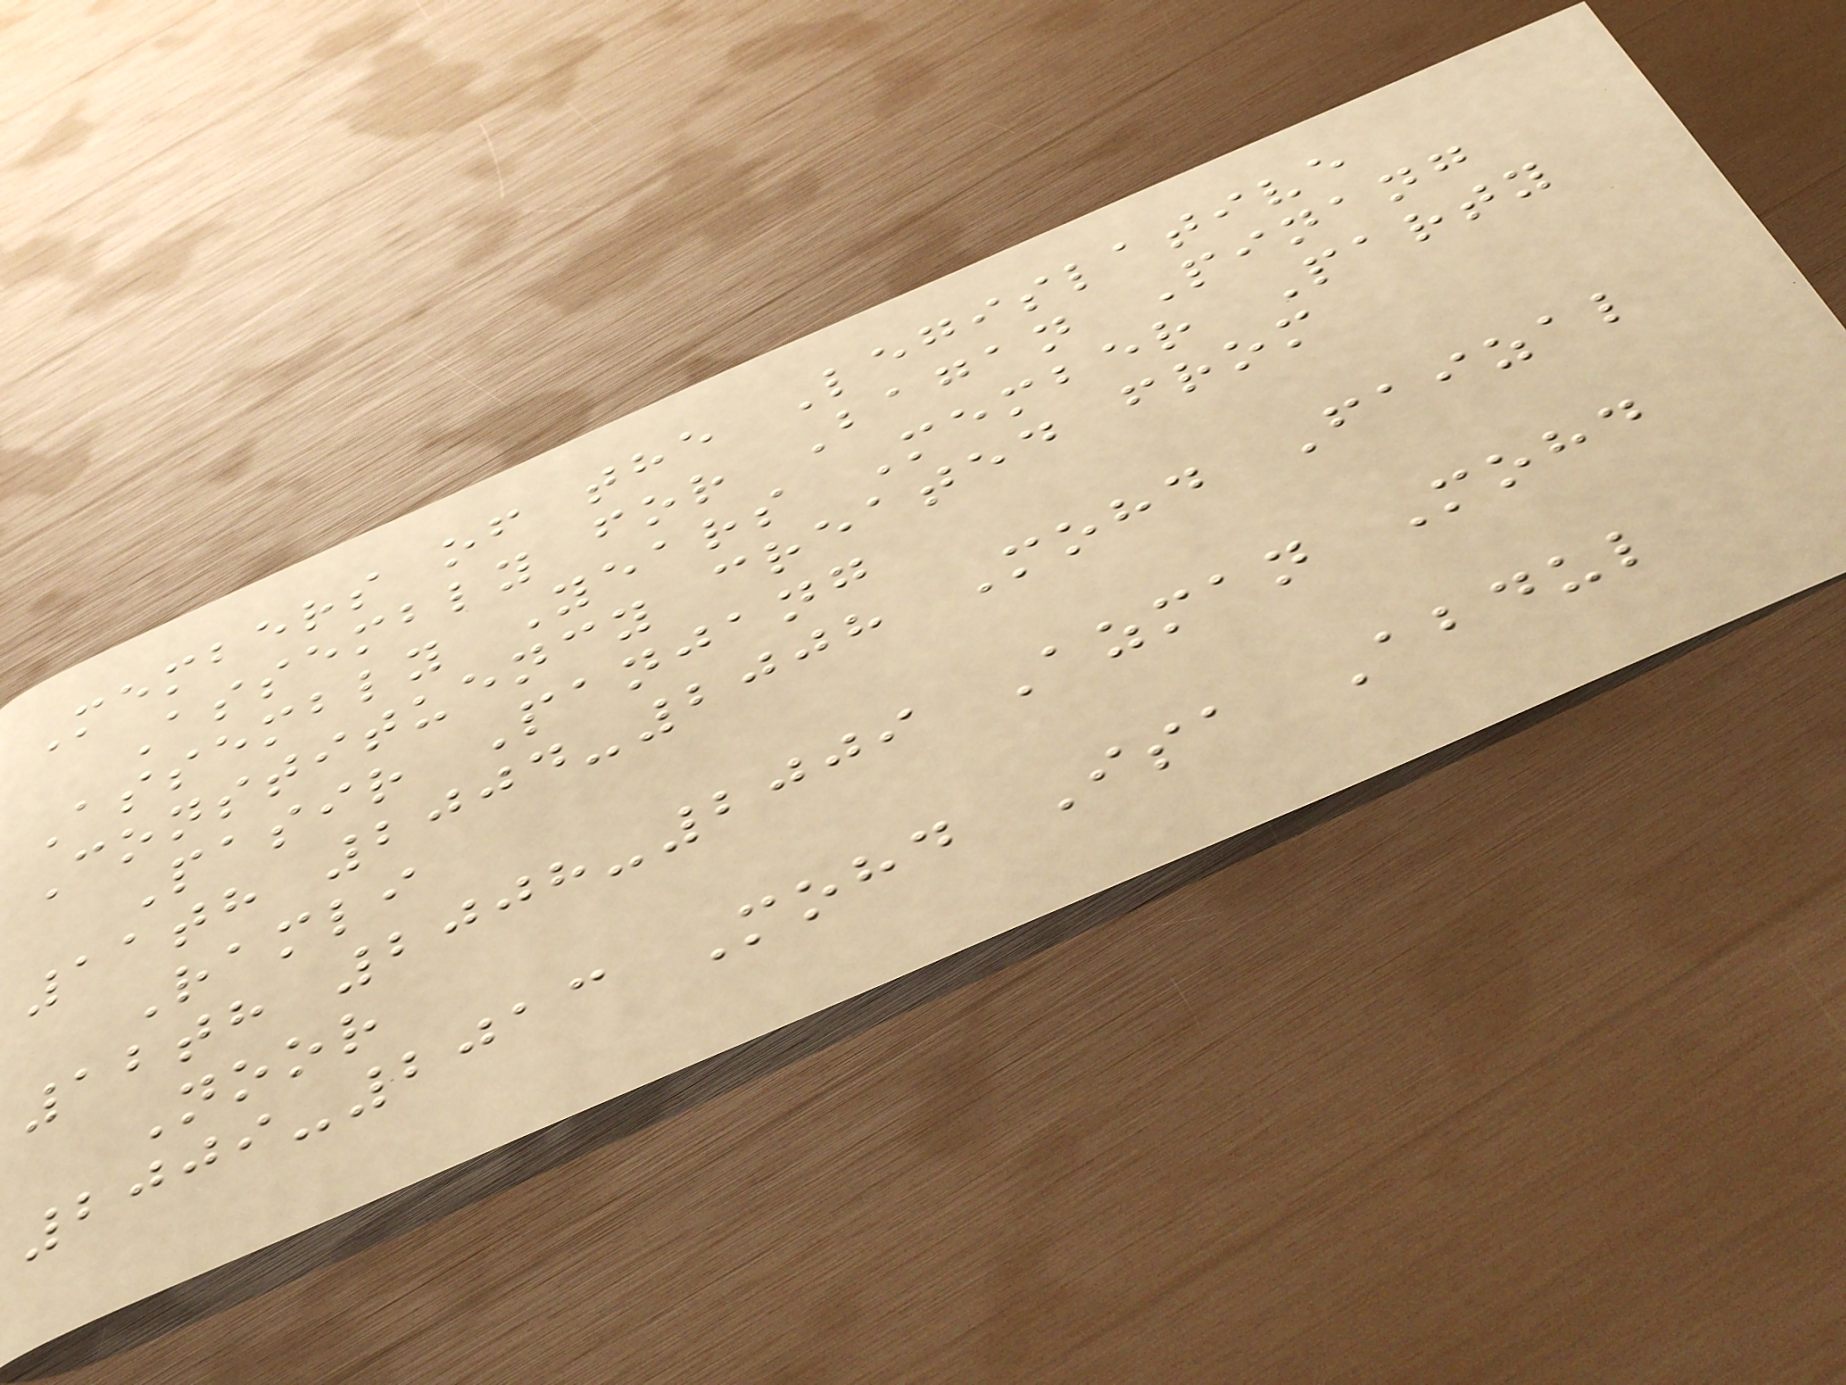Members of the Legislative
Assembly for Bagan Pinang
Assembly Years Member Party
Constituency created from
Pasir Panjang
11th 2004-2008 Mohd Faizal
Ramli
12th 2008-2009 Azman Mohd
Noor
2009-2013 Mohd Isa Abdul
